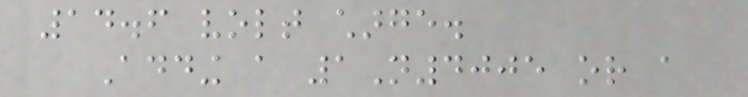14.6 volt charge.
Adding a 1N4005 or a
